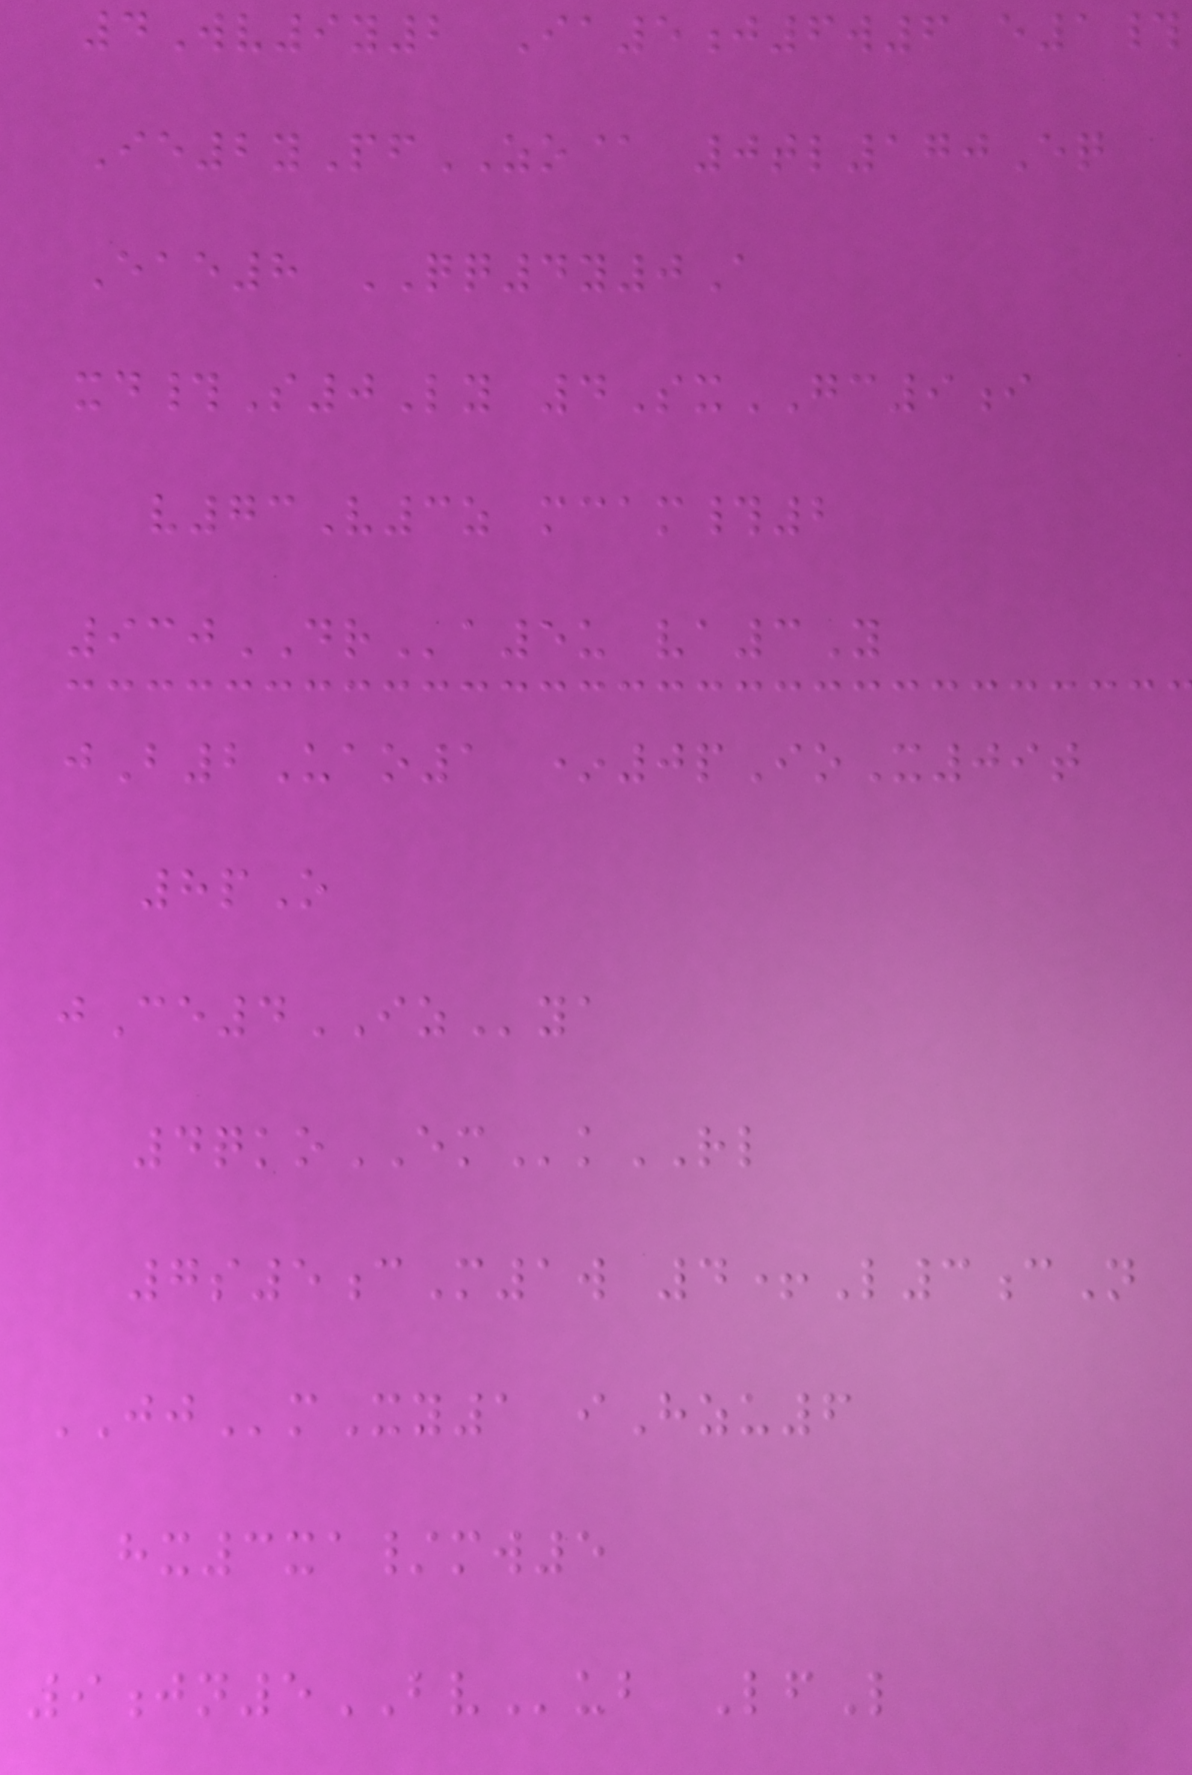4Wv9y2 Ia5j6w6 e1#
Ie2yPfZO@ 0tl170Eq
Eae8 QQ4y0A
xd#S0Ly 4SxGC9i
v73V3z mcam#2
930DRa5u va3Y
jB2Uao1 *0pIoX09t
8pO
jCe4IZya
4qkoEMkRL
7s5cM1w 4+L3cN
JJmXy1 iHzu6
hx3xa/mw5
9jn5BVub LfL
